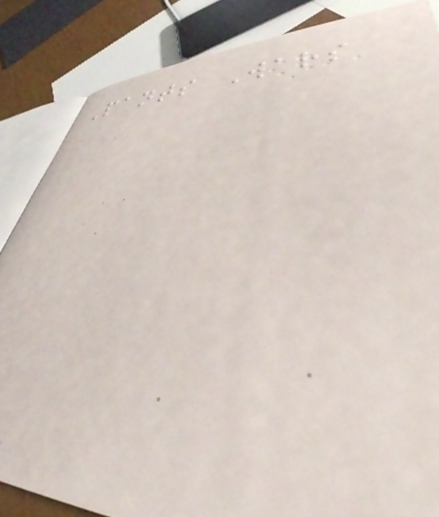Pants Wars
